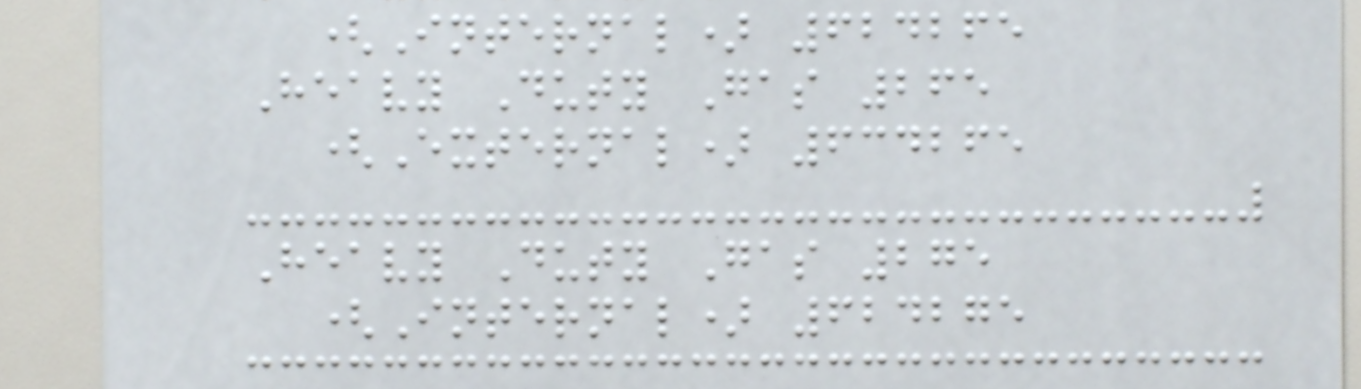(Internal) 624265
Heavy Duty Gas 265
(External) 634265
Heavy Duty Gas 275
(Internal) 624275
